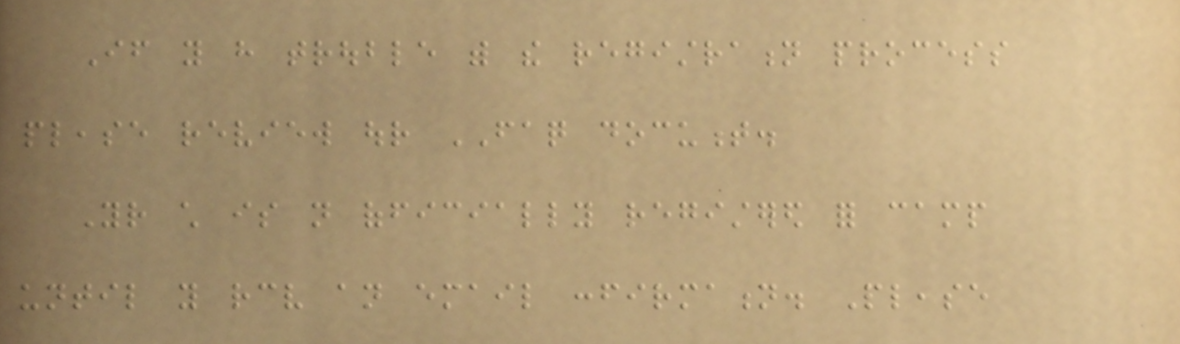If you have trouble with the registration process
please review our FAQ document.
Your child is not officially registered for camp
until you receive an email confirmation. Please
